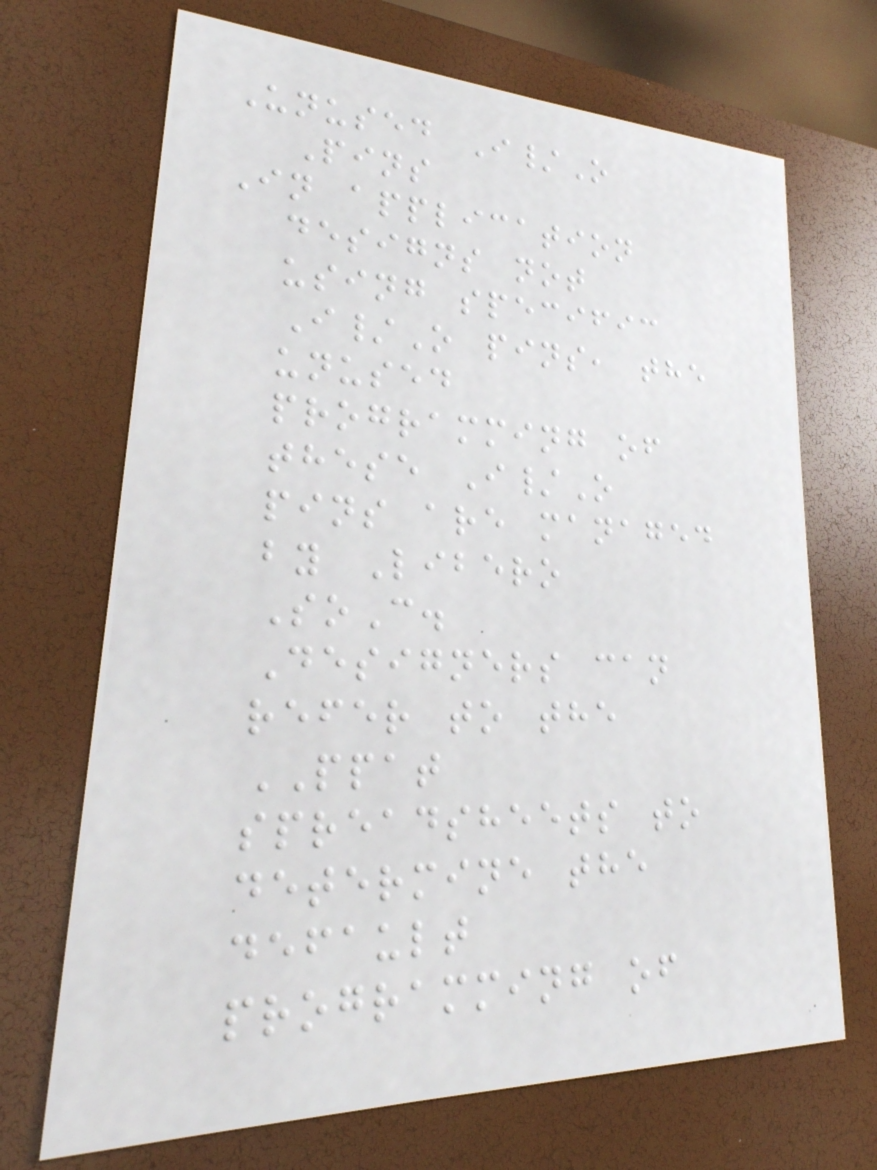Unused I/O
Pins
In application
designs not
using specific
I/O pins, the
unused
programming of
these I/O
pins are managed
by Libero
SoC.
Designers can
refer to the
PPAT
spreadsheets to
determine the
default
programming of
